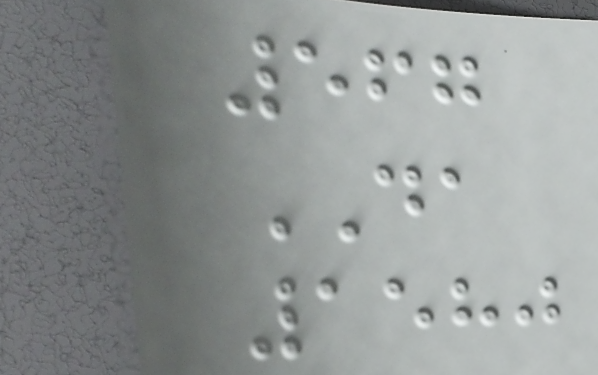567
DA
1580
